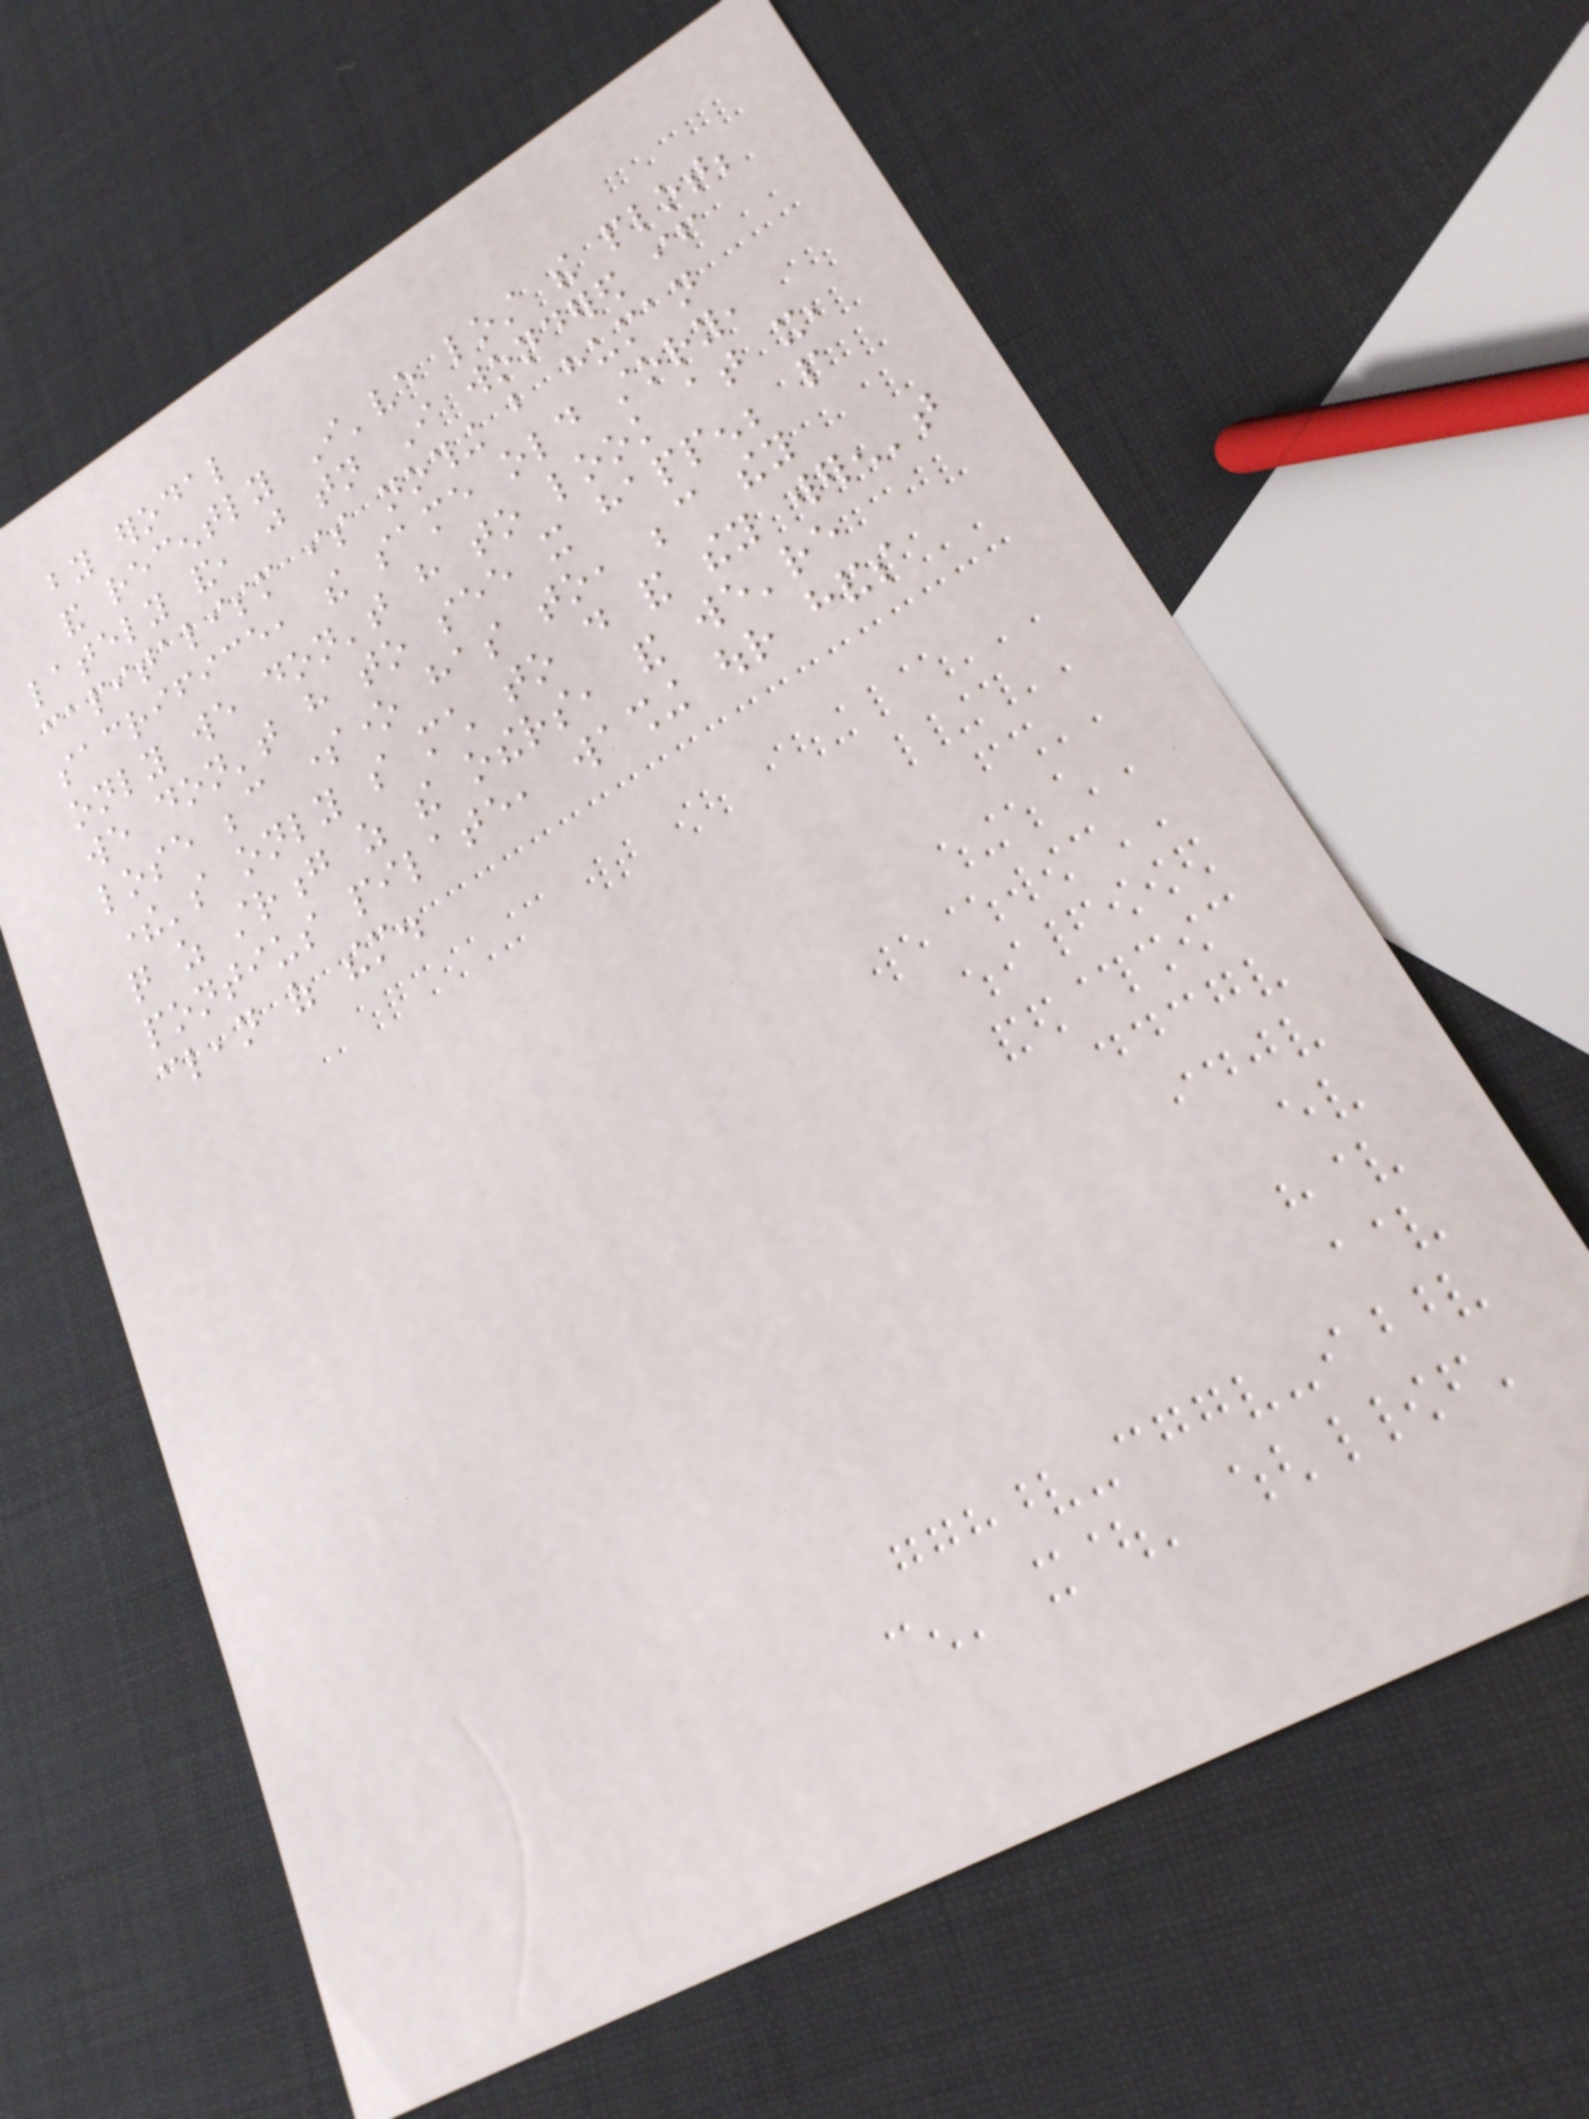by erodal
and recently I've lost the plot;
lately and, just tonight I wondered if
capitalism is nothing but human
sacrifice, the same old story,
only we don't have to look at it,
we don't have to see it happen; people
lose because someone has to, because they
there's only so much to do and they weren't
quite as strong as the others, and we're
pontius pilate, washing our hands
clean of them.
